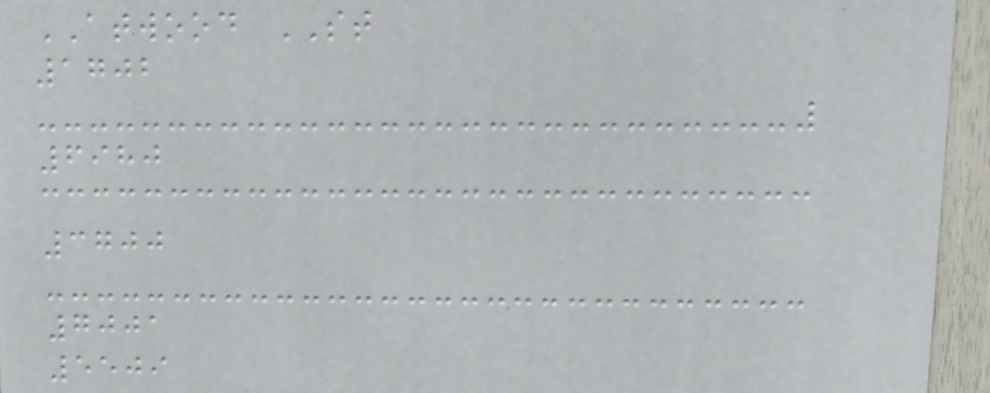ATWOOD ST
1702
6980
3700
7001
5509
